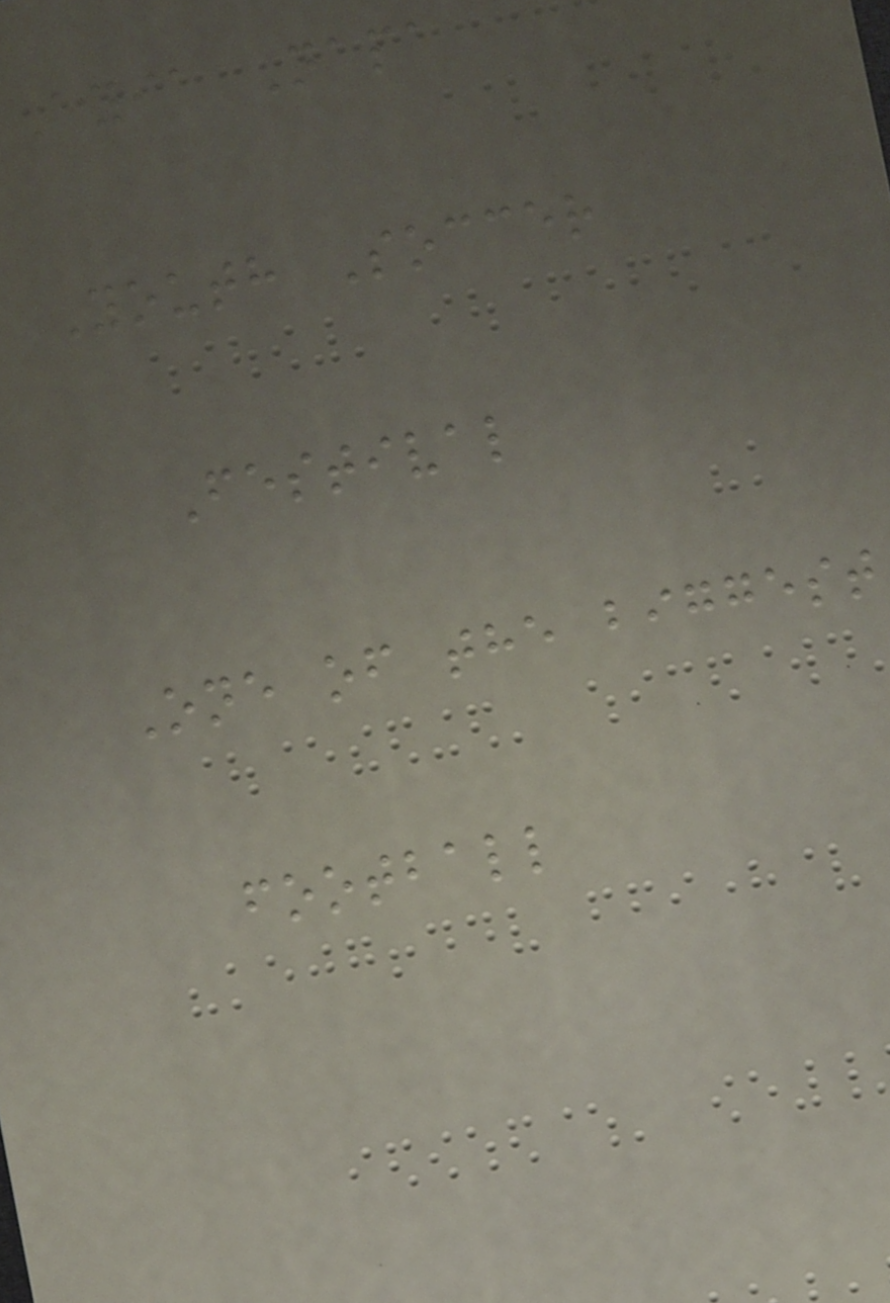Ayia Napa
Youth Soccer
Festival
One of the biggest
football
